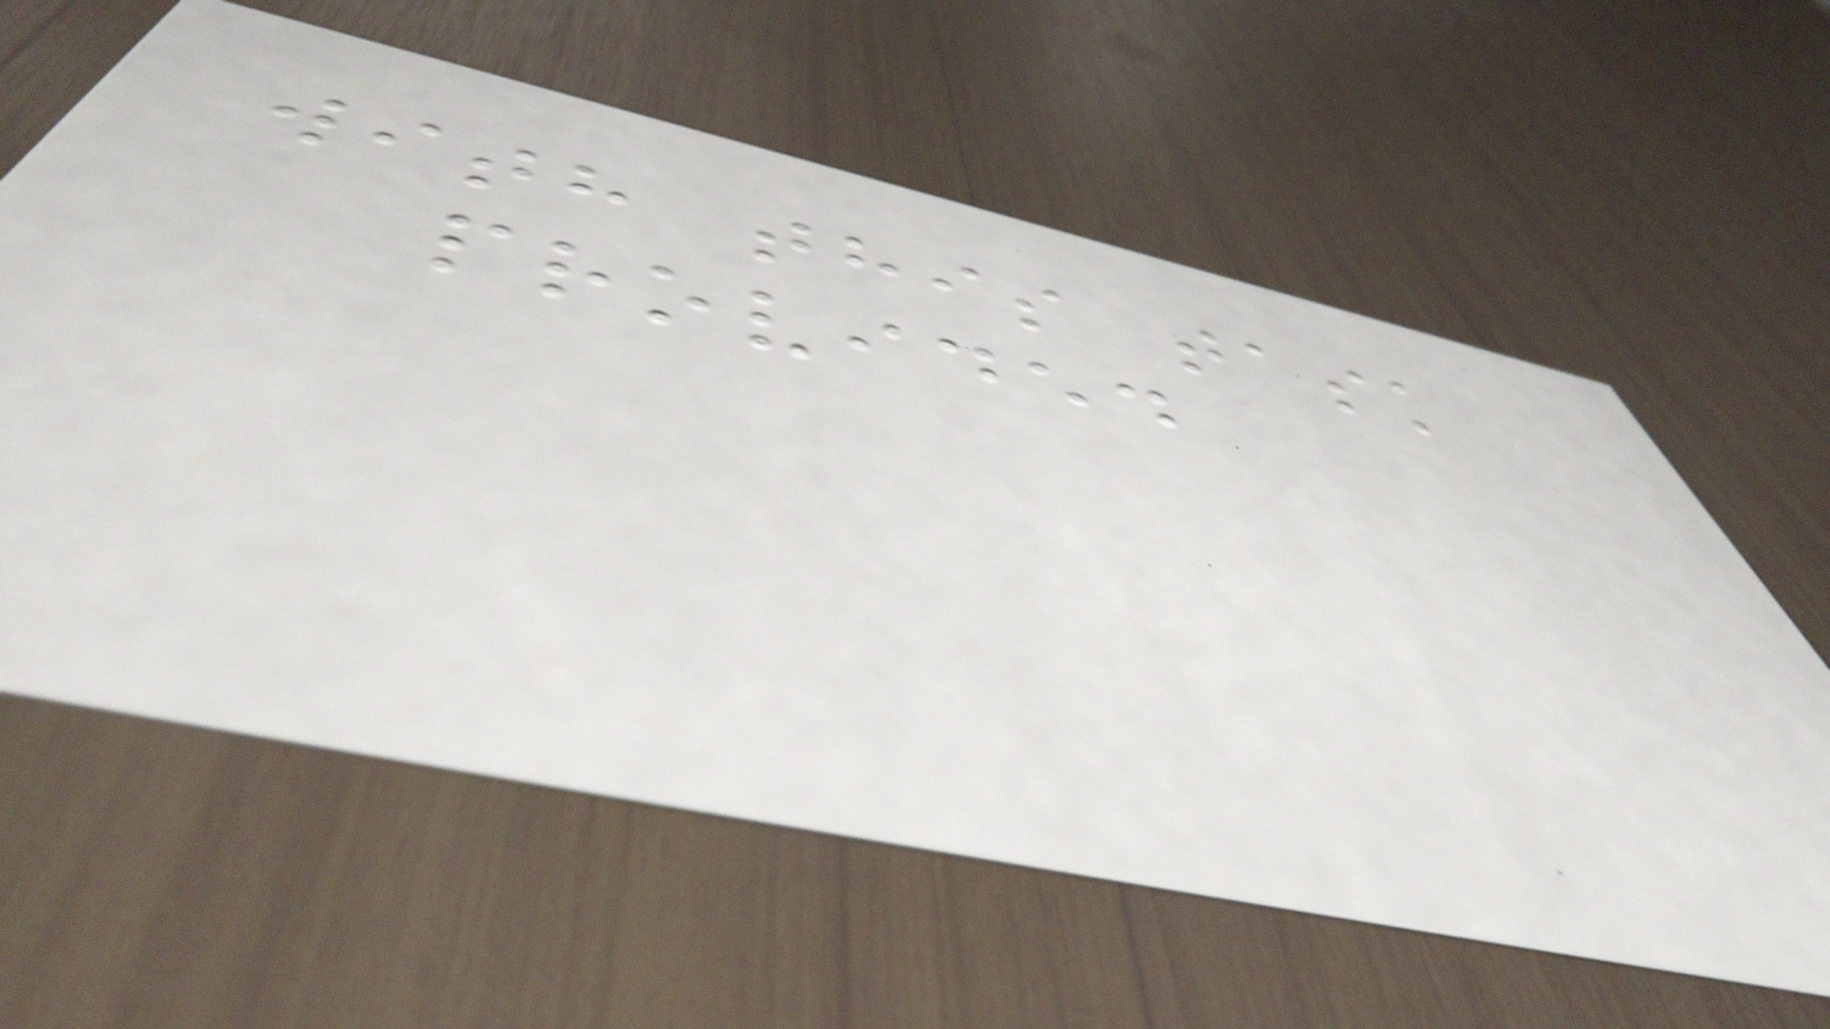with this task
provided
